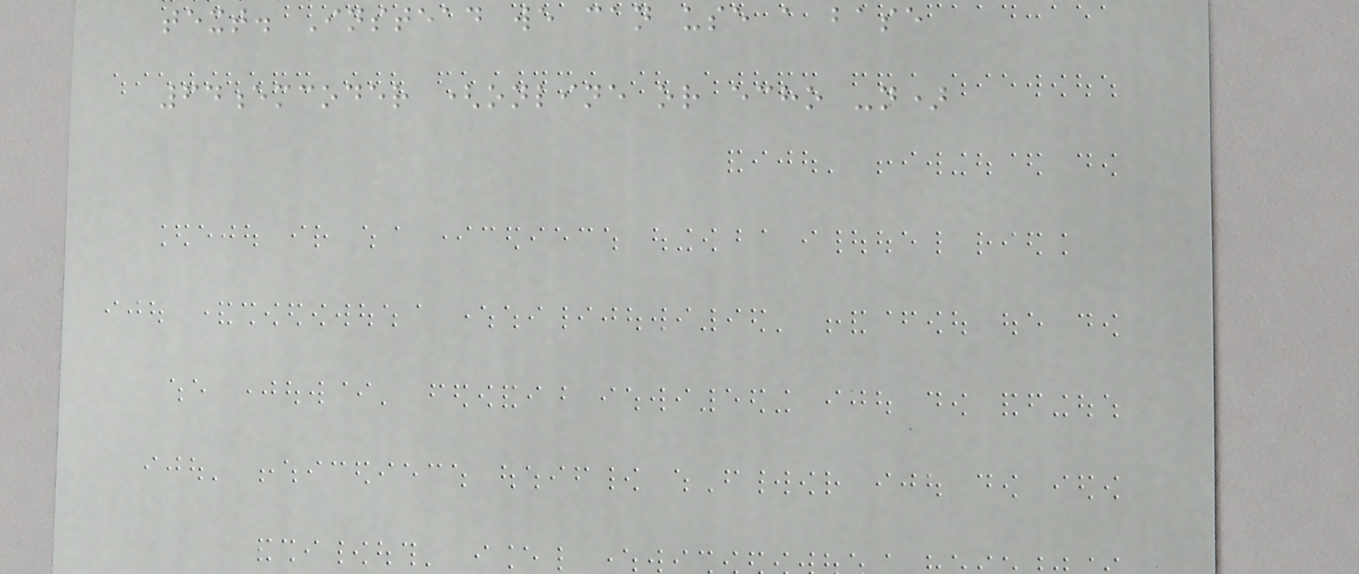text. Instead we can use a base
64emcoder (online or echo -n)
